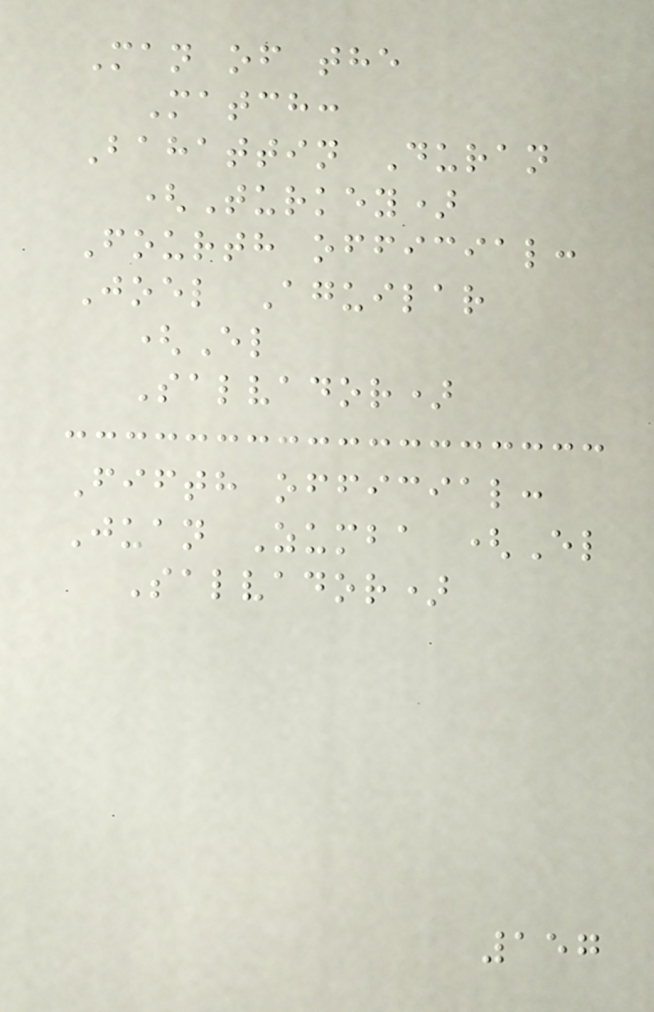Man of the
Match:
Bahattin Duran
(Turkey)
Fourth official:
Joel Aguilar
(El
Salvador)
Fifth official:
Juan Zumba (El
Salvador)
157
